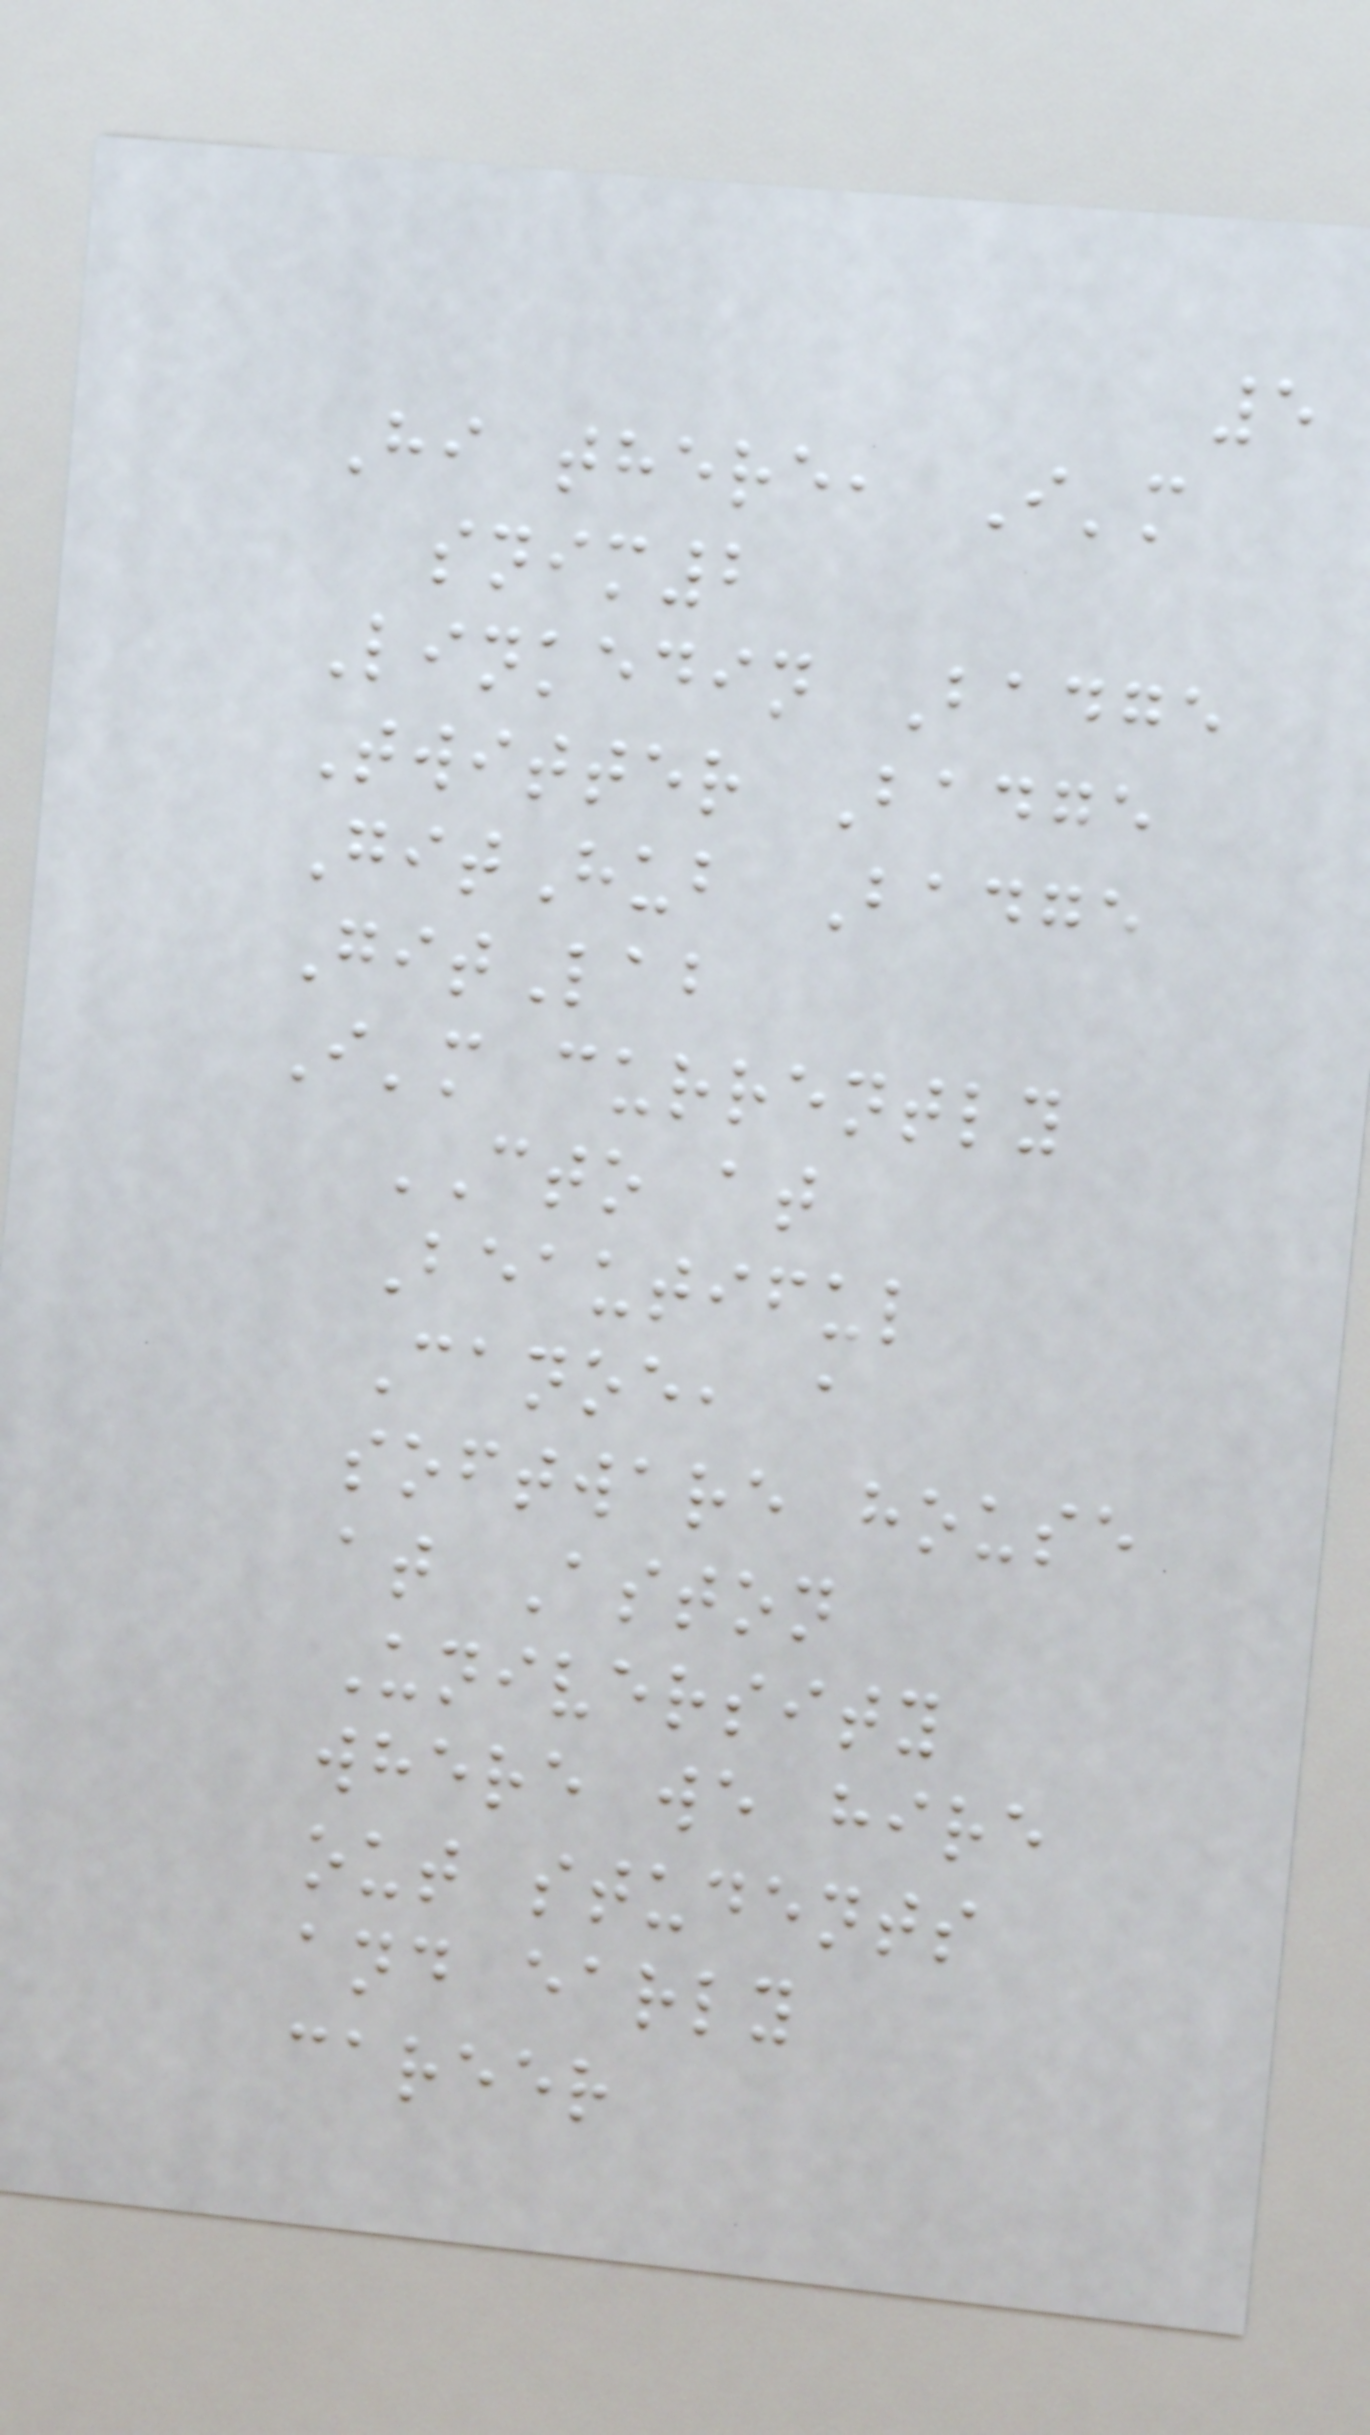5
Hi there, I'm
snim2
Linkedin Badge
Twitter Badge
GitHub Badge
GitLab
I'm currently
CTO at
Beautiful
Canoe, a
software house
at Aston
University
where we hire
out students
and early
career
